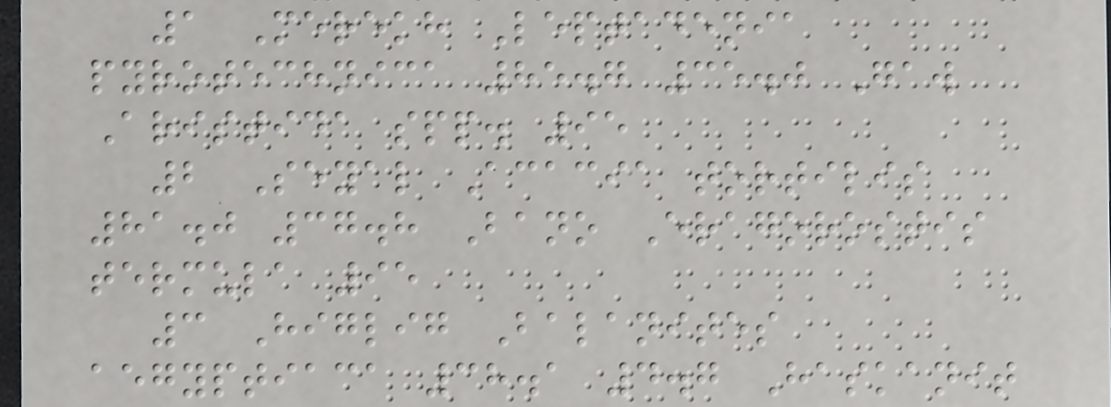1 Merekh Leptadenia
pyrotechnica 85.7 35.0 Gaw
Aristida spp. 95
2 Seyal Acacia tortilis
81.0 37.8 Bano Eragorostis
termula 95
3 Higlig Balanites
aegyptiaca 38.1 4.7 Haskanit
